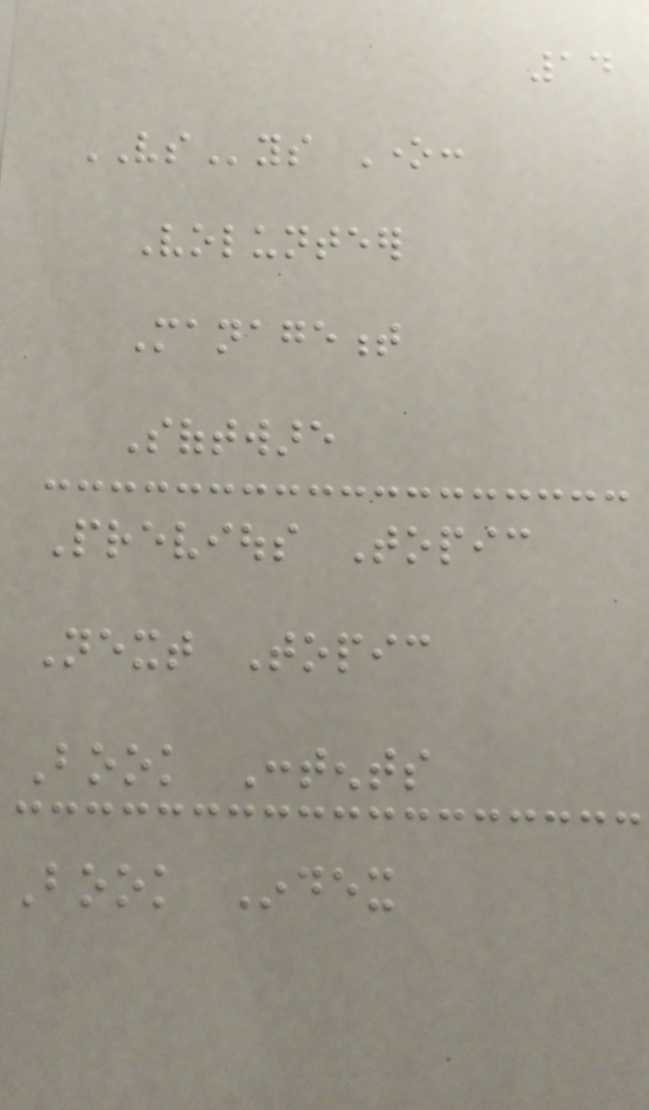14
VSys One:
Volunteer
Management
Software
Previous Topic
Next Topic
Book Contents
Book Index
